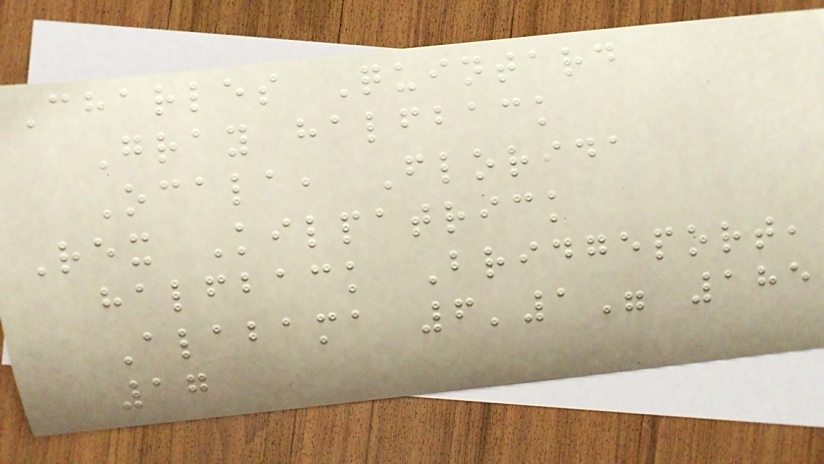Charles Quintard
Gray halfback
Ocala, Florida
Rex Kilpatrick
halfback Bridgeport,
Alabama 6'1" 185
17
